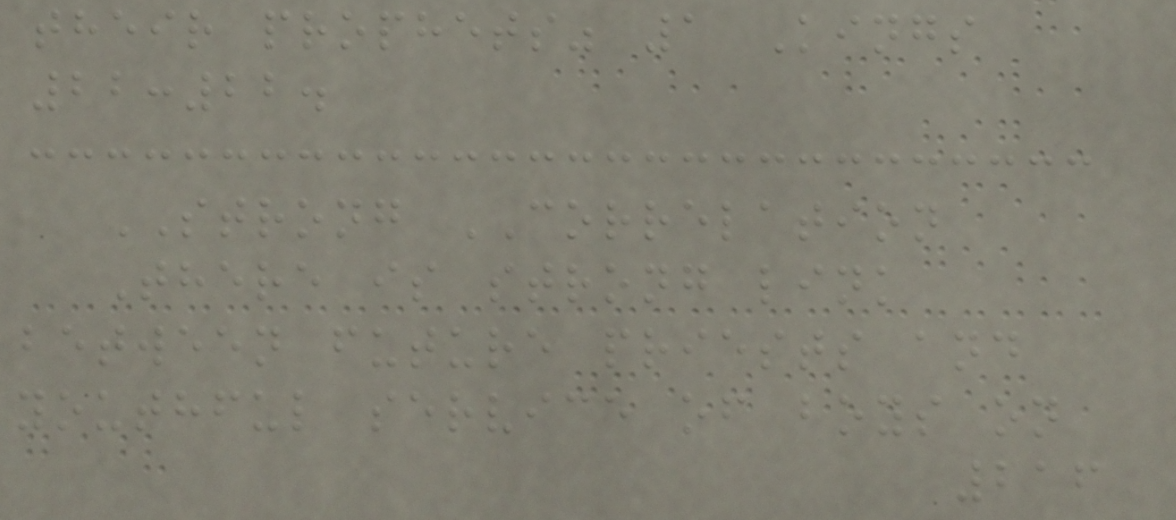their prophets" 1 Kings
22:22.
STRONG CORRELATION
There is strong link
between future priests and
youthful service of boys on
216
